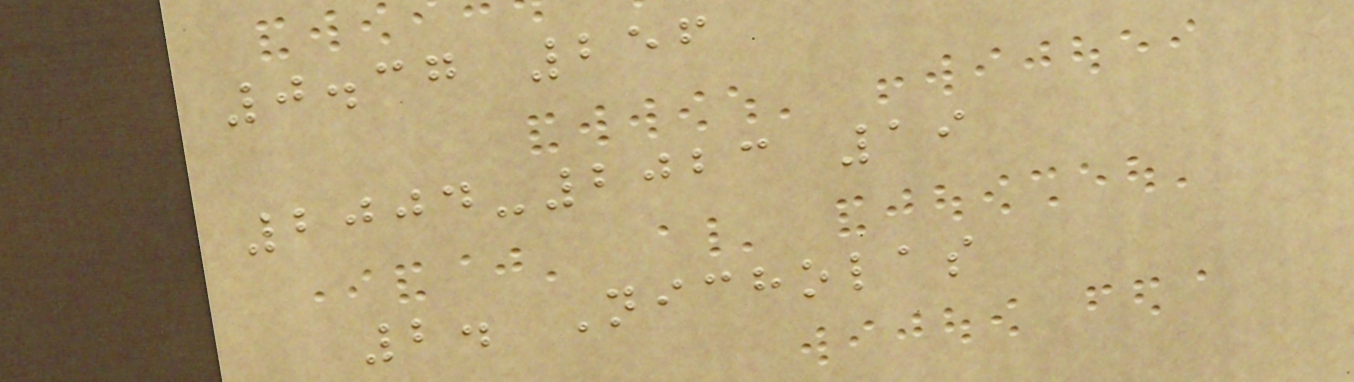0.37 256
2004-2023 19
2. Nicholas
